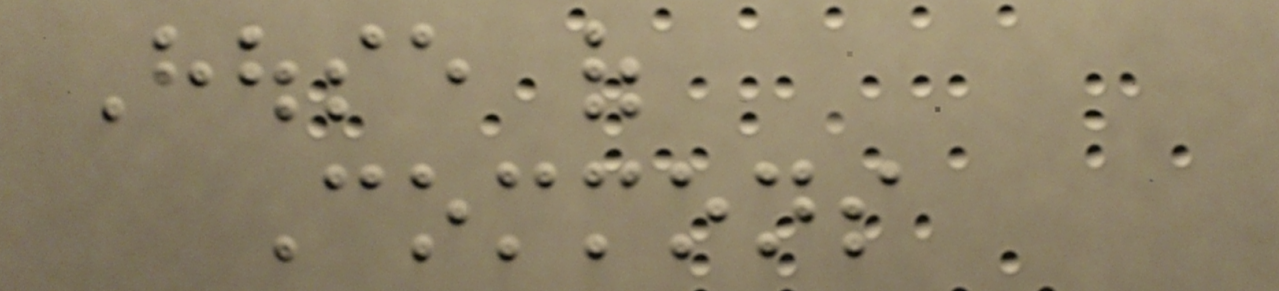House of
Commons
